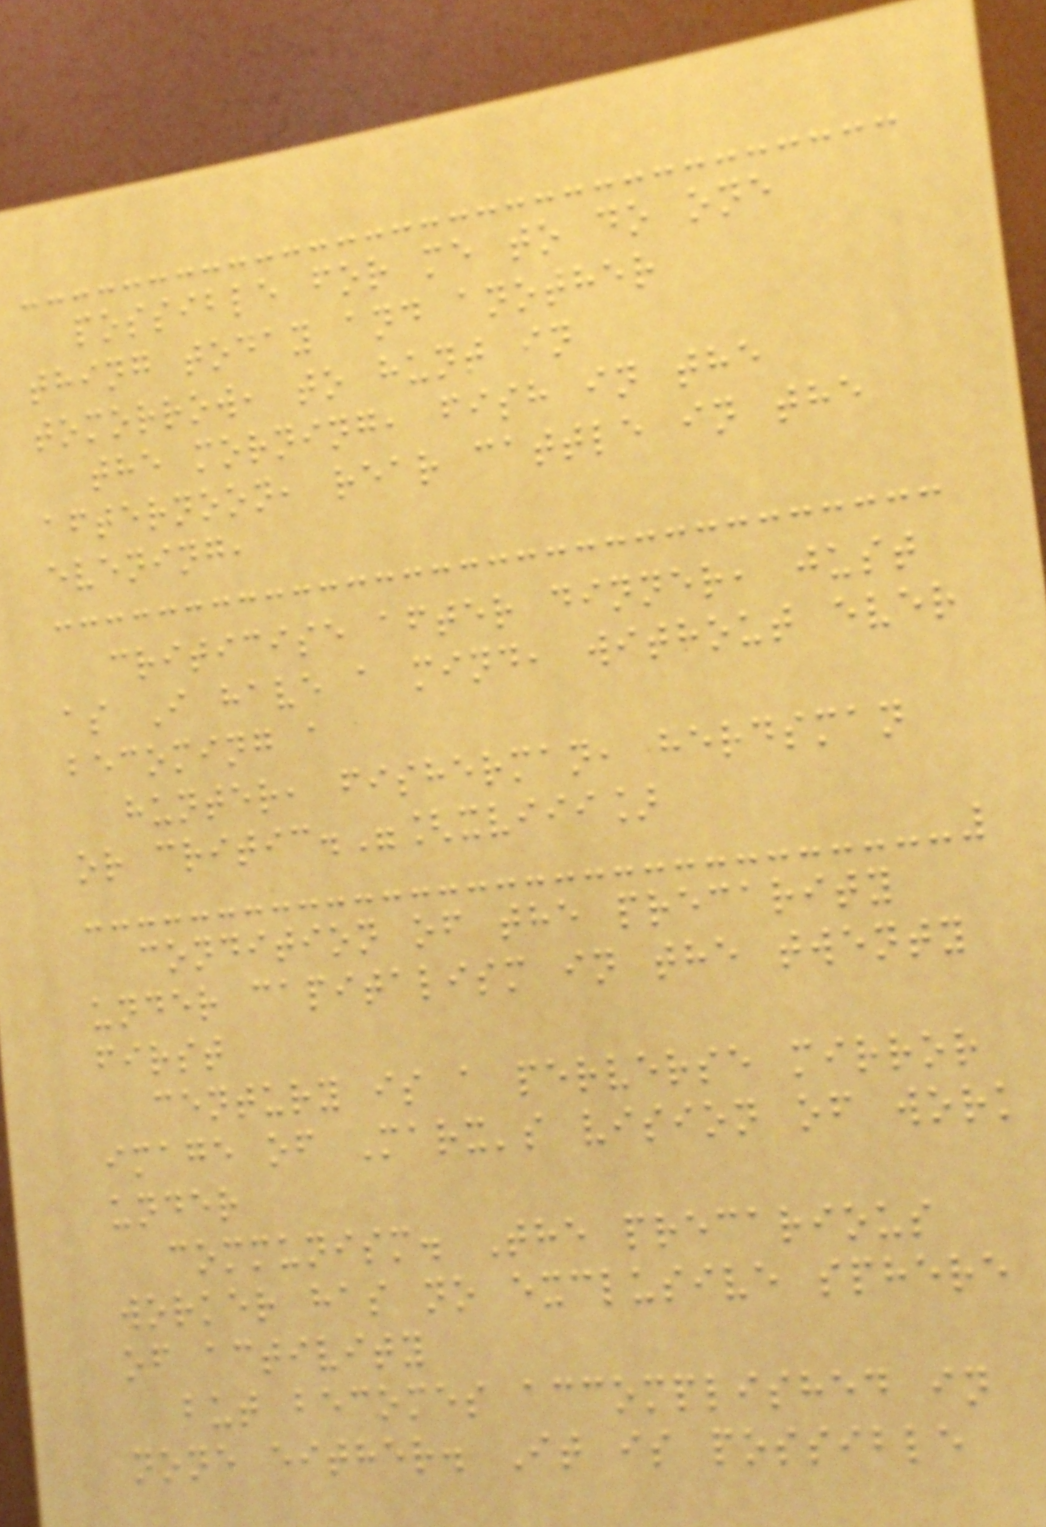possible for me to do one
thing today and another
tomorrow, to hunt in
the morning, fish in the
afternoon, rear cattle in the
evening,
criticise after dinner, just
as I have a mind, without ever
becoming a
hunter, fisherman, herdsman
or critic."[xviii]
condition of the precarity
under capitalism in the twenty
first
century is a perverse mirror
image of Marx's vision of work
under
communism. The precarious
worker has no exclusive sphere
of activity
but becomes accomplished in
none either. It is possible
